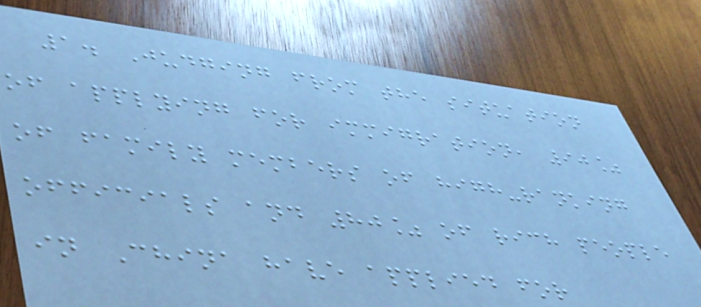1. Judging from the situation
of applying for immigration, 90%
of family members of high-ranking
officials and 80% of rich people
in China have applied for
